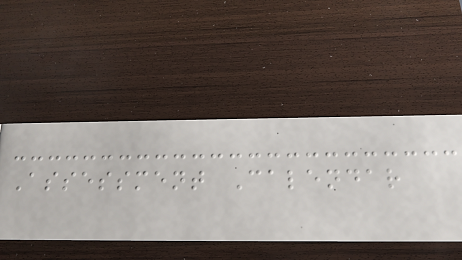Assessment Calendar
